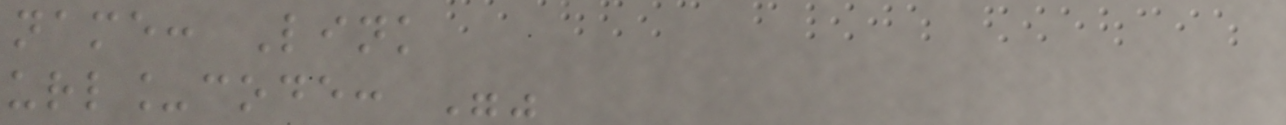name: Link
url_code: ""
